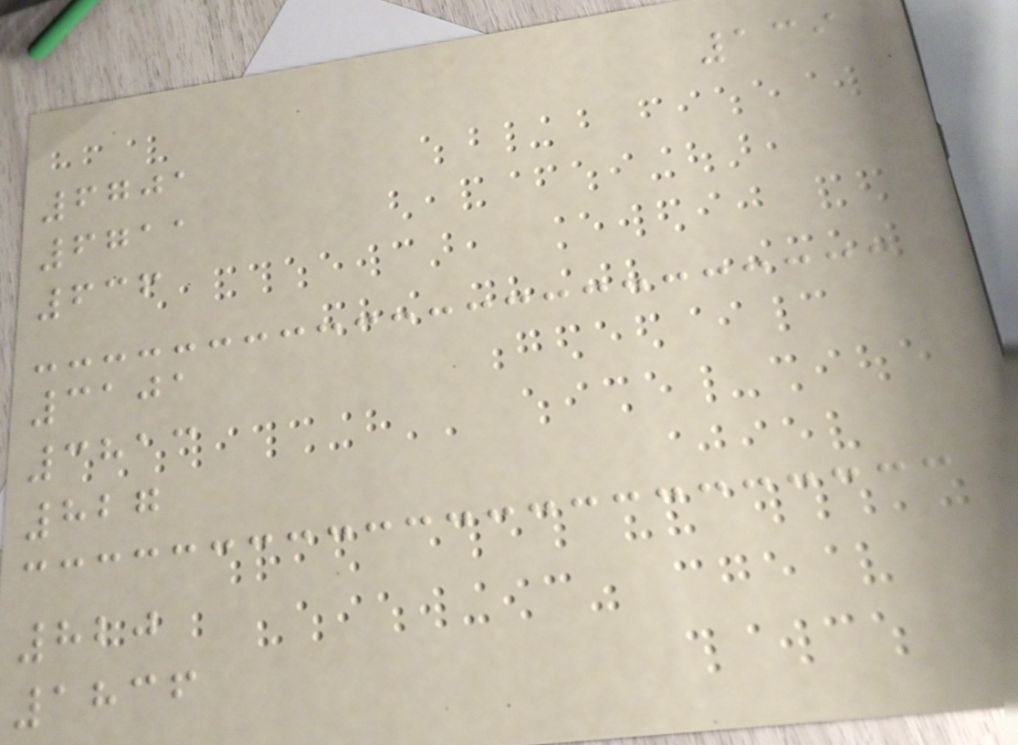139
6701
6711
636
3101
3813
827
820
1836
